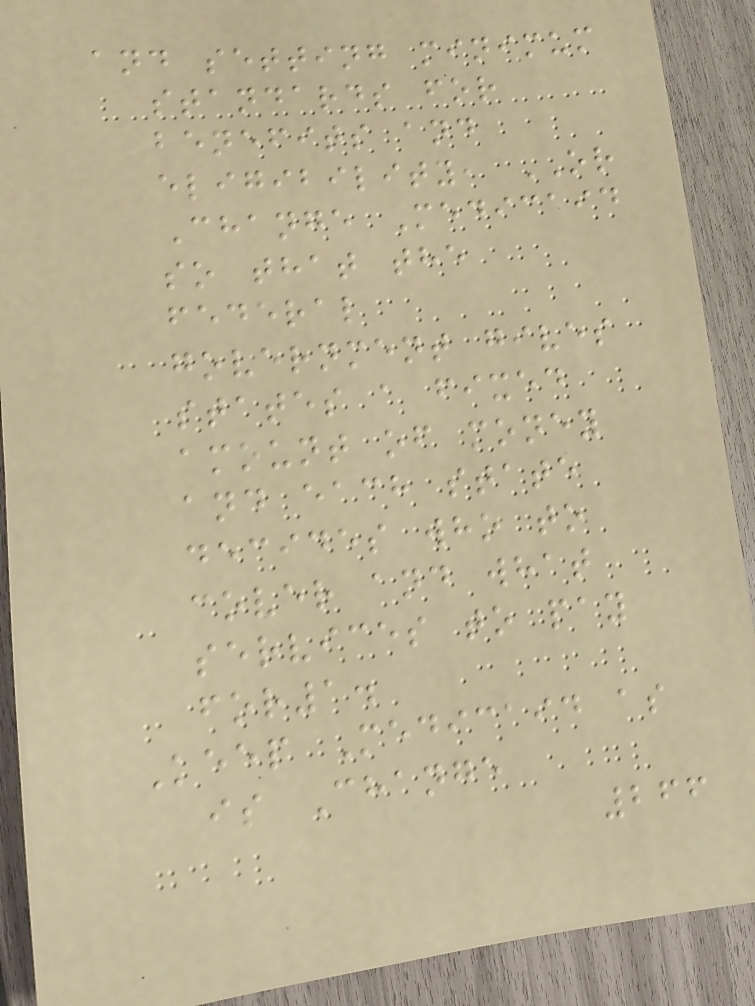and setting minimum
standards for
benefits and
eligibility, OR
Change Medicaid
so that the
federal
government gives
states a fixed
amount of money
and each state
decides who to
cover and what
services to pay
for1.
Keep Medicaid as
is Change
266
